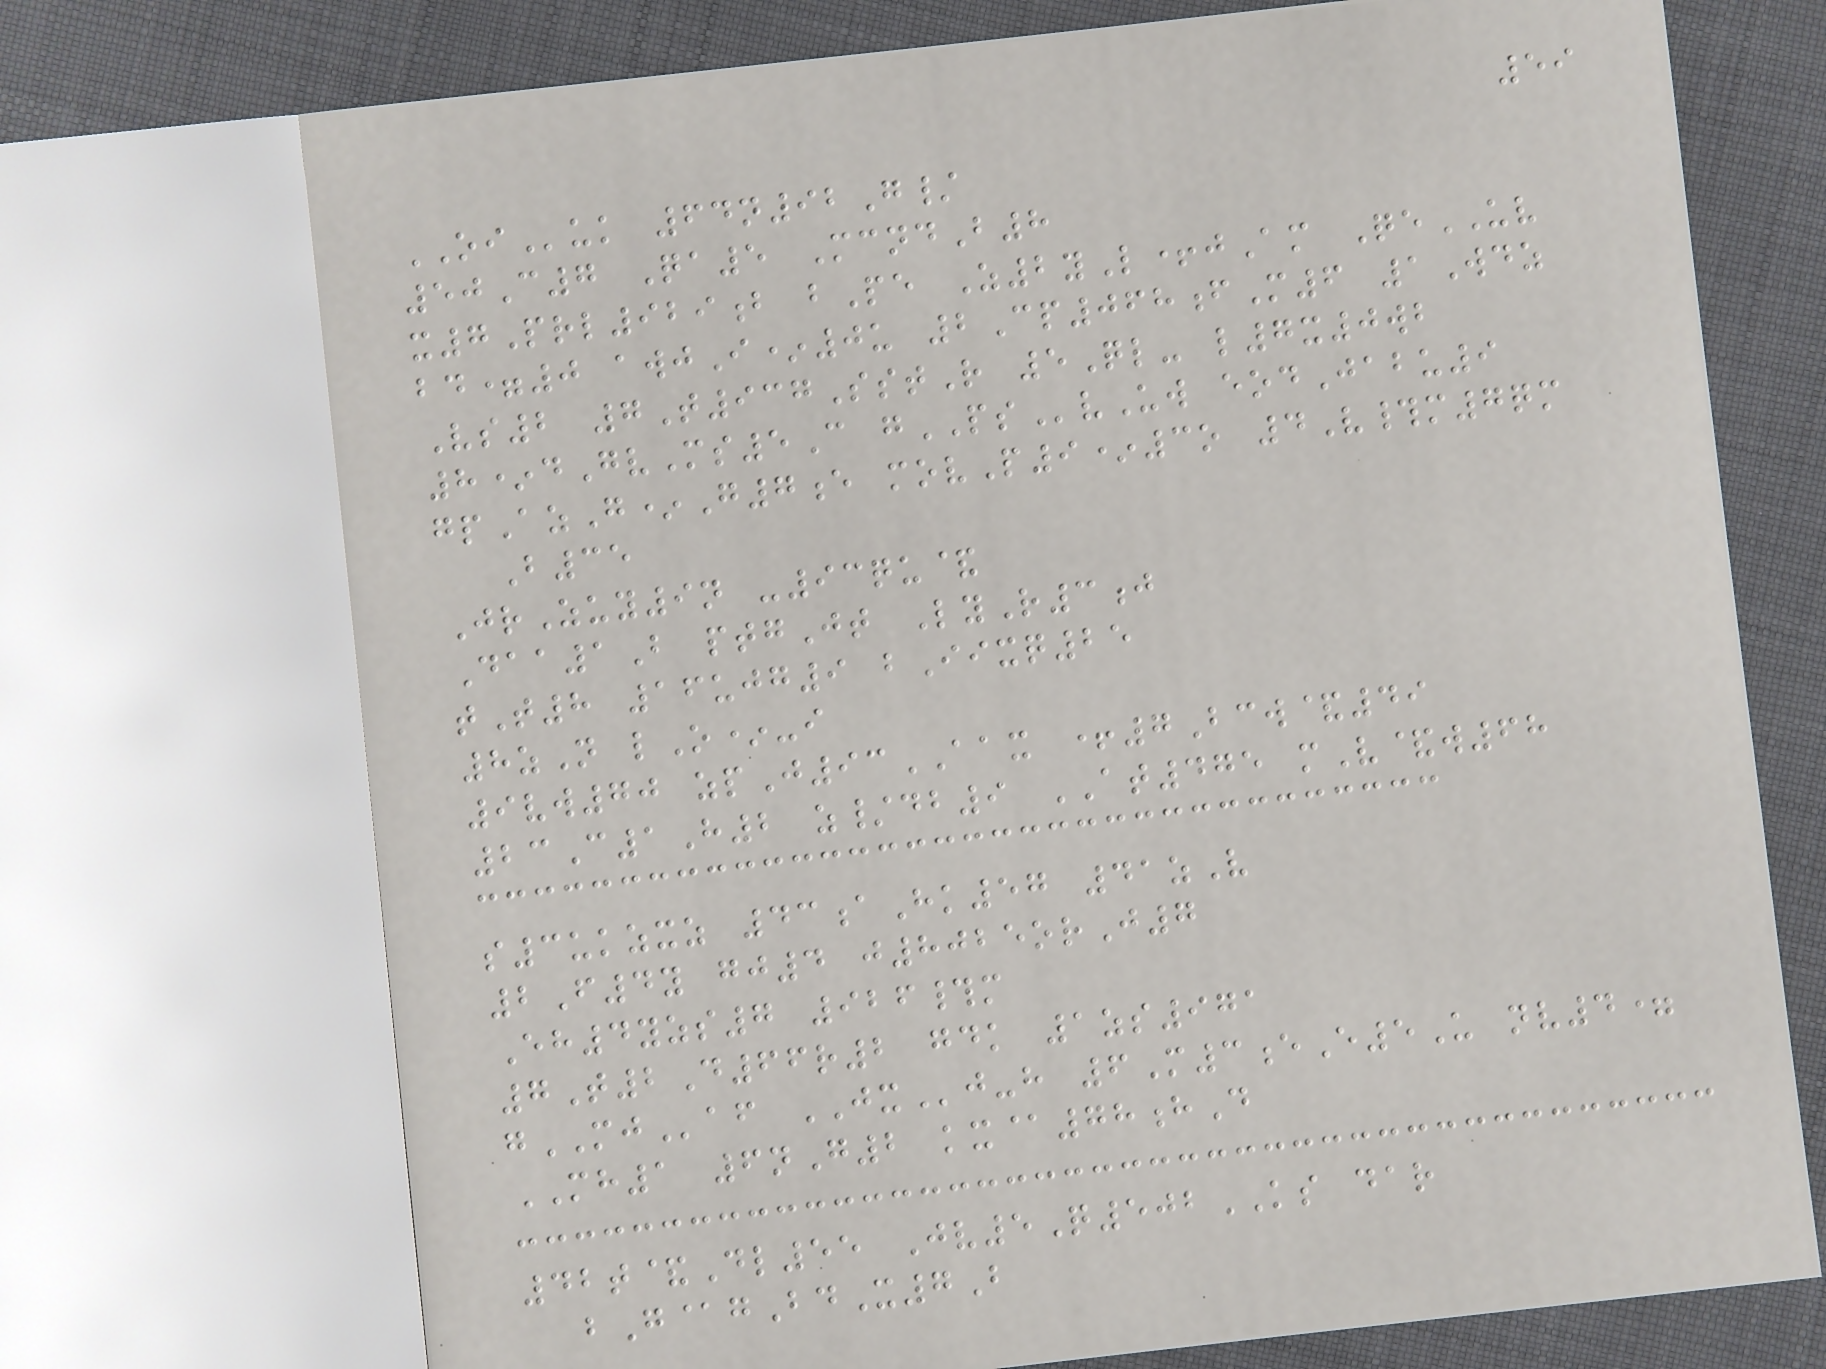59
OIuk 64n92G/
50C7 Qa5 McndB8
x7Prl929b bPe Z2yL+jAm QeUV
bd=0 awjI*0u 2Cp068fM6 1Wdz
Vs2 7T937SstR 5Ql- l7x0wb
8*dGvMs5C gPSvUw eodJabu9
gpAzG*G7e movP9*3o 4V#m7qm
B35
JrZuy9n -93qu&
Daa1B ptgJt LyR3j
tT8 16ujg9 bIixq25
8zN lO*-i
9vw70 zpJ93AAX +7Bcw&49
23C1H2 z/db9 AT475 mV&w68
s3ukzxz 43aHk57 41zV
2F4y gj4 j8025orJ7
Eh4yzs7 926#m
7T2D66r2 gdk 1zs971
gMJaf JXj-h 6M3eE5U nv4=
MH1 6nG2 kx@78hD
42t&Dl55 Jv5Q502KS dar
bG@gBdX7B
